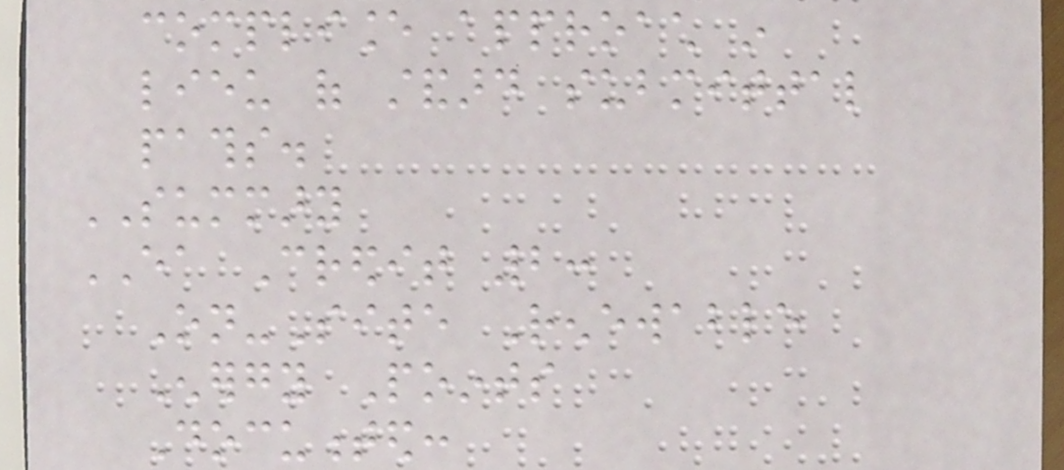compliance approach in
lieu of standard submittal
paths.
SUMMARY
EA Credit 2:
On-Site Renewable
Energy Points
Documented:
